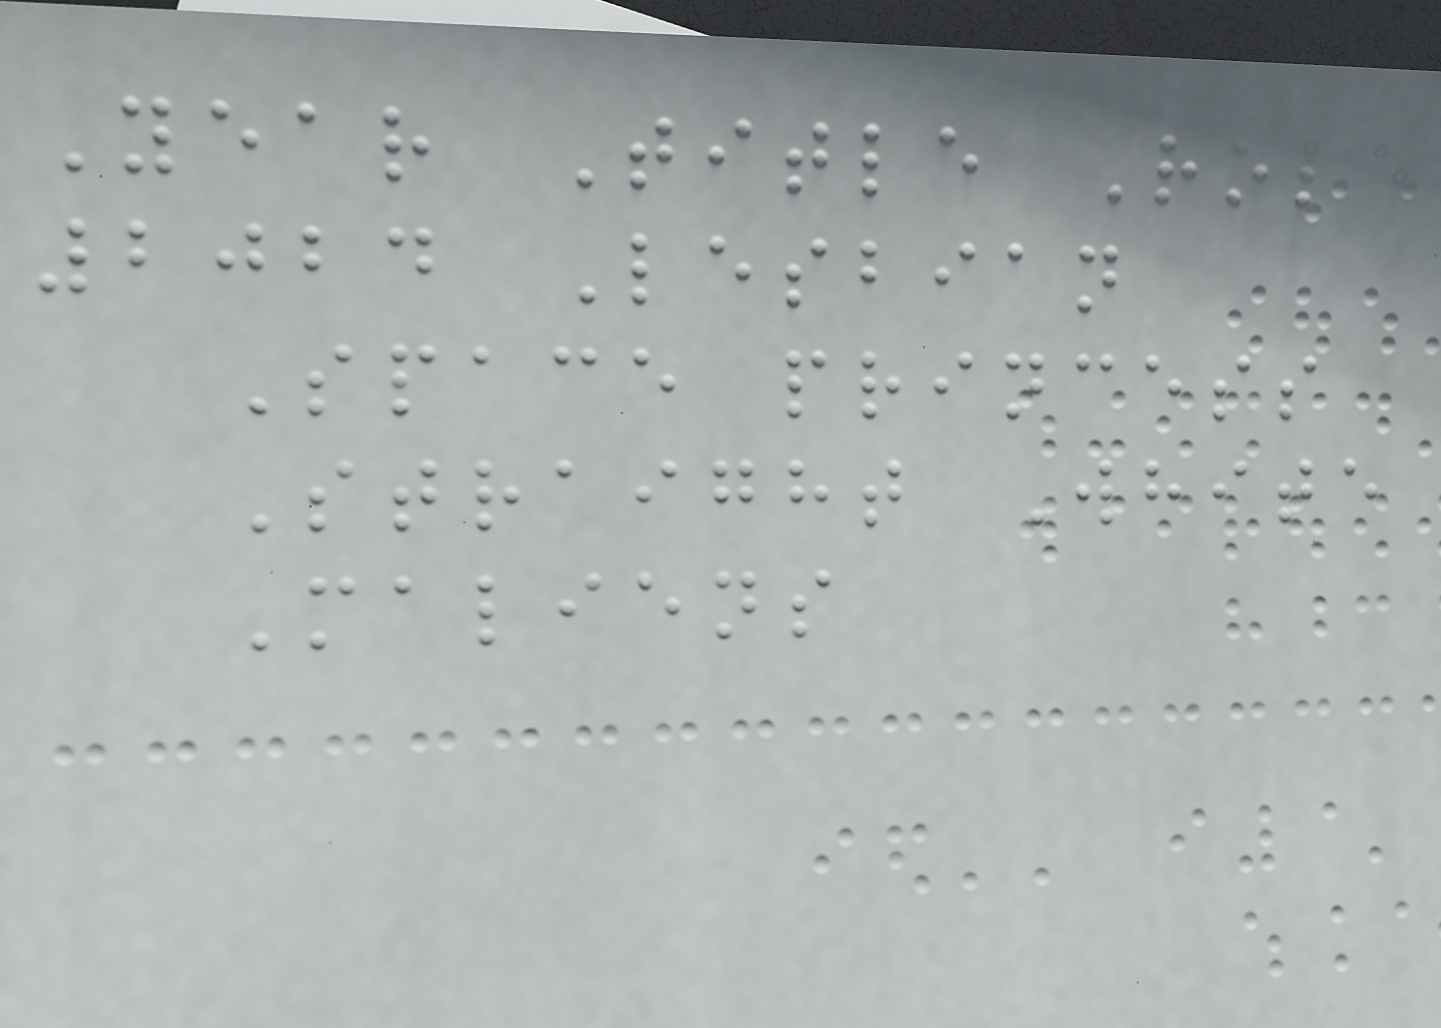Year Title Role
2024 Lesbian
Space princess
Straight White
Maliens
